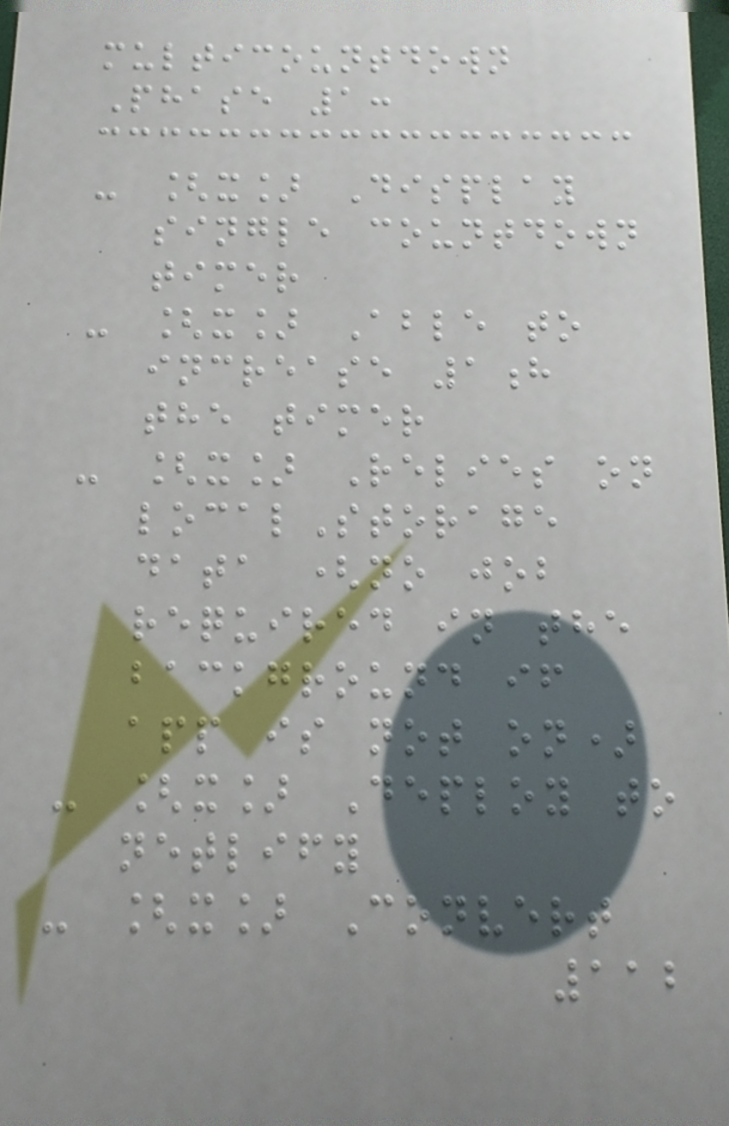multicountdown
Phase 1:
- [x] Display
single countdown
timer
- [x] Able to
increase 1h
the timer
- [x] Relies on
localStorage
data (no job
required in the
background if
app is not on)
- [x] Deploy to
netlify
- [x] Convert
112
